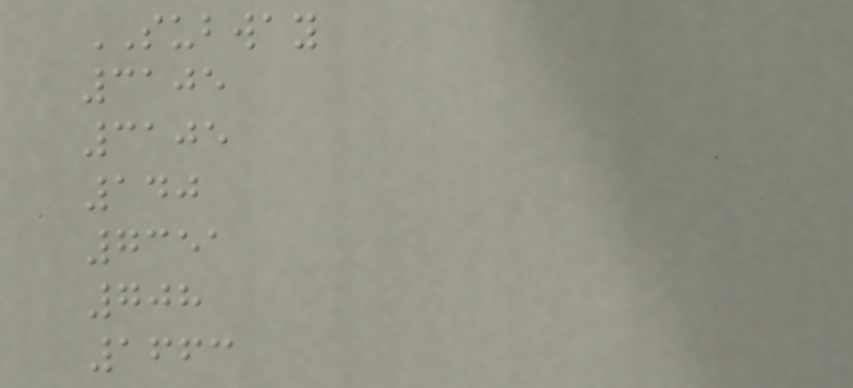SUBWAY
3105
3105
140
7351
708
1663
